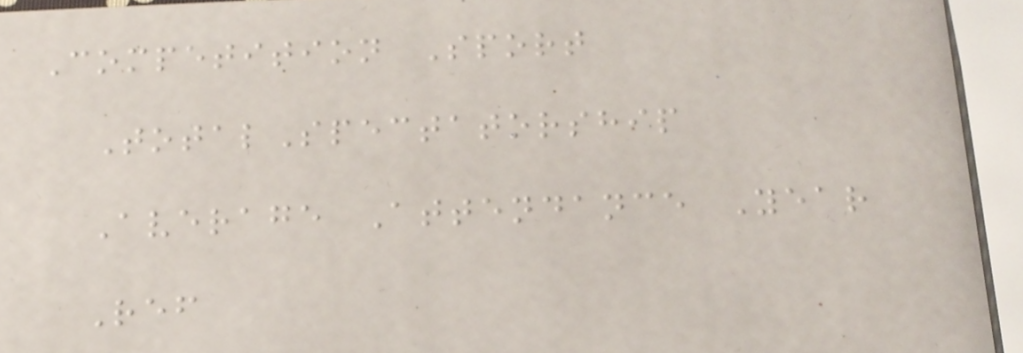Competition Sport
TotalSpectatorship
Average Attendance Year
Ref
